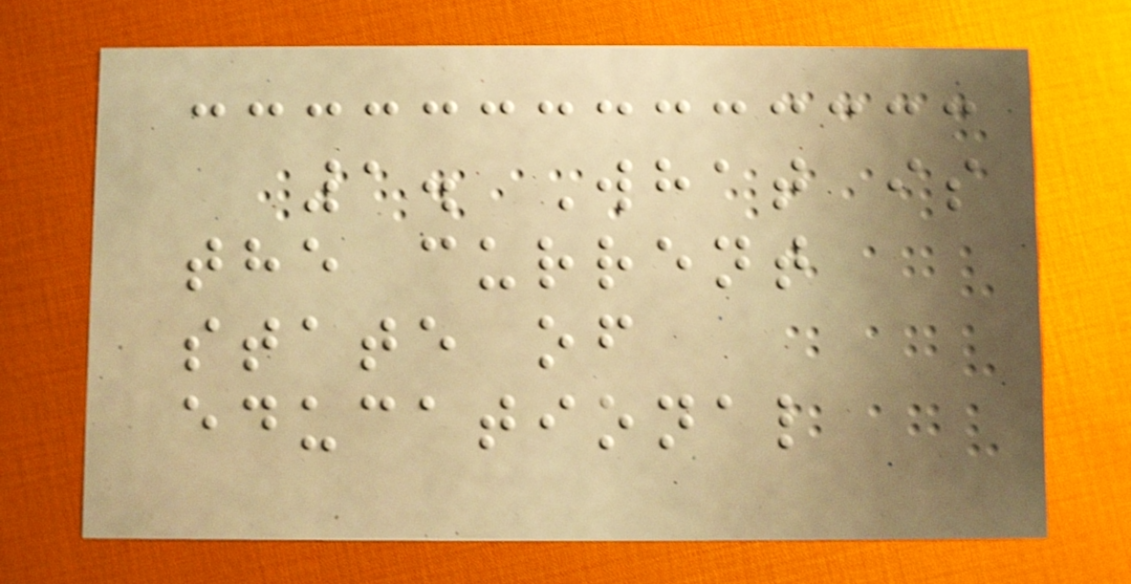1. What is
the current
state of
educational
